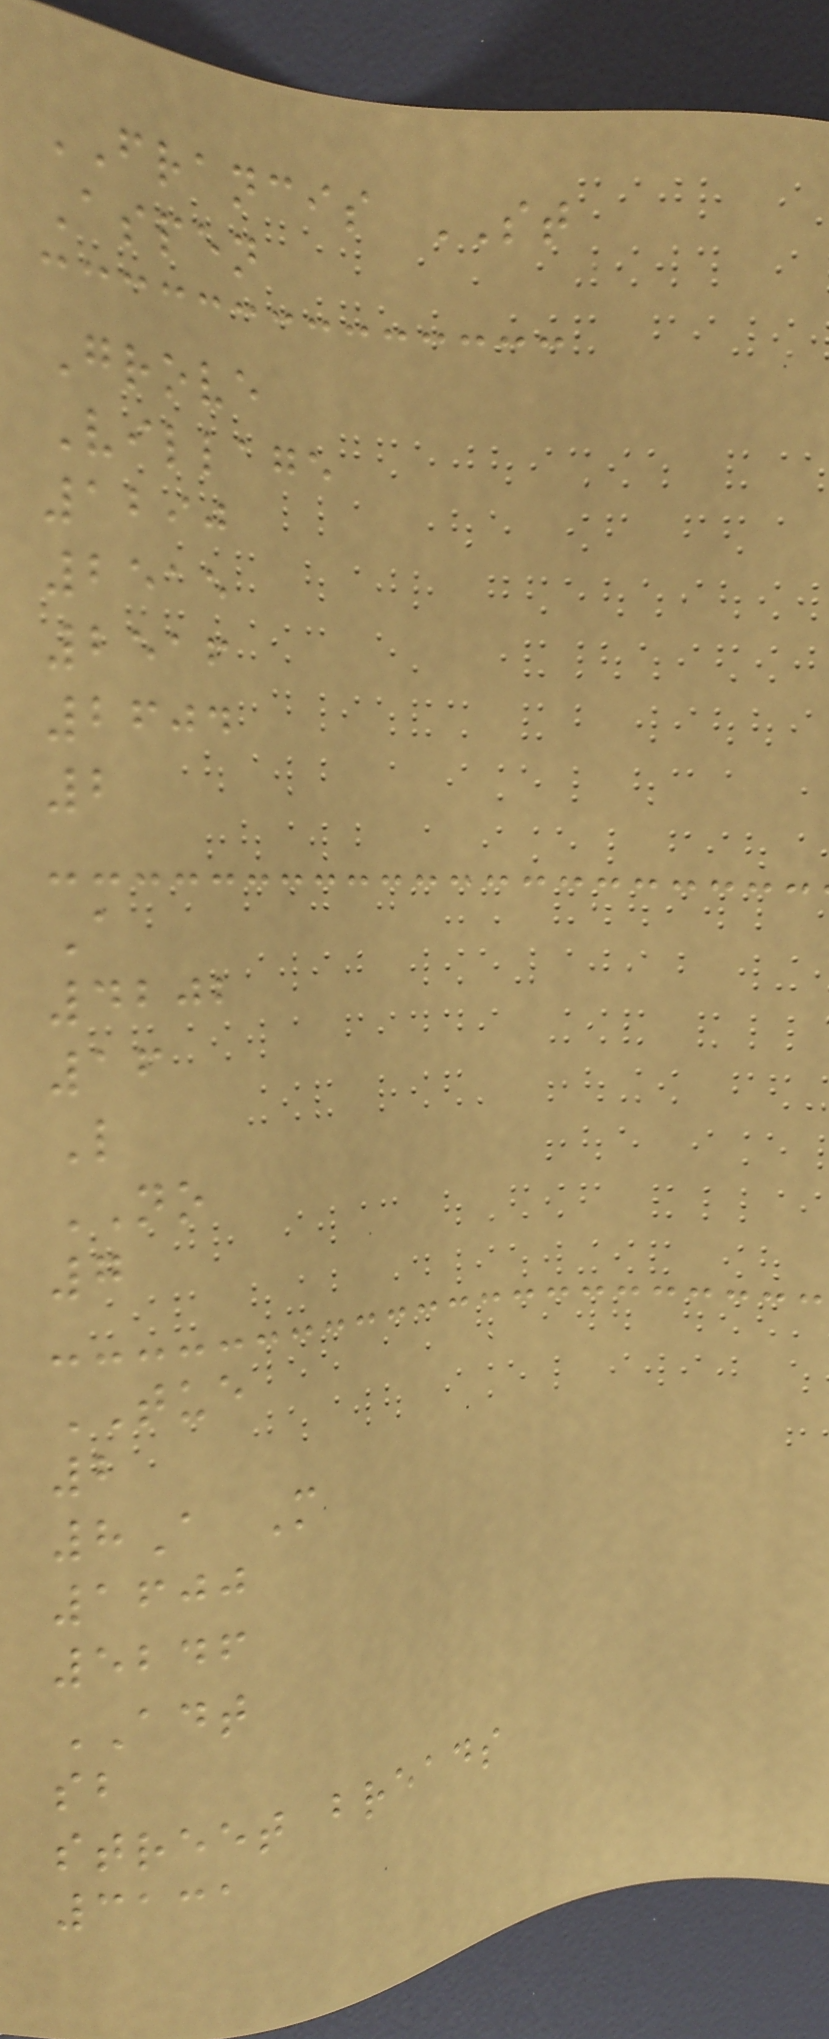FRANCIS ST
Aspen
Grove
Village
1290
2515
2516
2604
2
A
4202
16
L
NO
7
TUE
2
8A M
1600
5246
ADT
sb
street breads
3131
